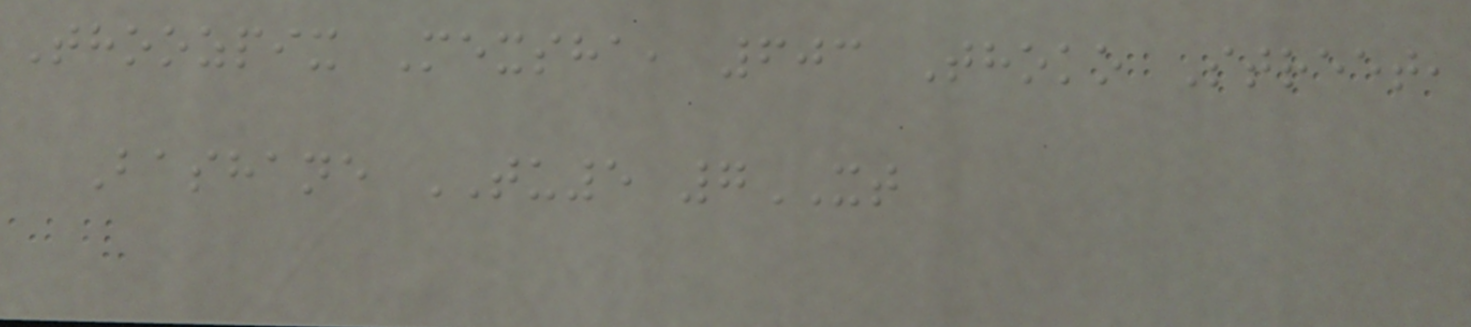Thoozpix Mexsha, 603 Thoko Street,
Bashane TU5 7XT
